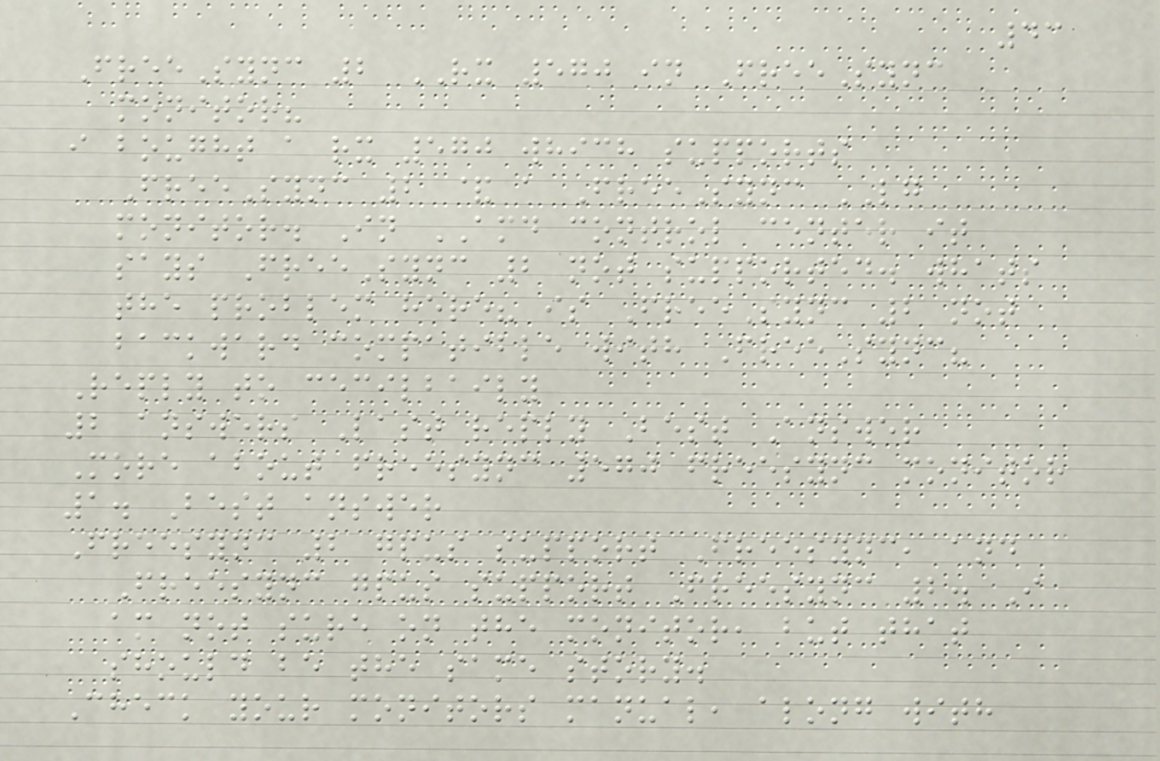43
FreeSync 2 RX 570 in FreeSync
monitor?
i bought a rx 570 which supports
FreeSync 2 & a FreeSync LG
monitor. In AMD control center it
says FreeSync 2 not supported. whats
the problem here? is FreeSync 2 not
backward compatible with FreeSync?
Reply to cecilbaily
2 answers Last reply Best Answer
More about freesync 570 freesync monitor
1. Best answer
Freesync 2 gpus support Freesync, and
Freesync gpus support Freesync 2. I
am not sure on the monitor, but that
should be the same story.
Check your monitors manual, along with
